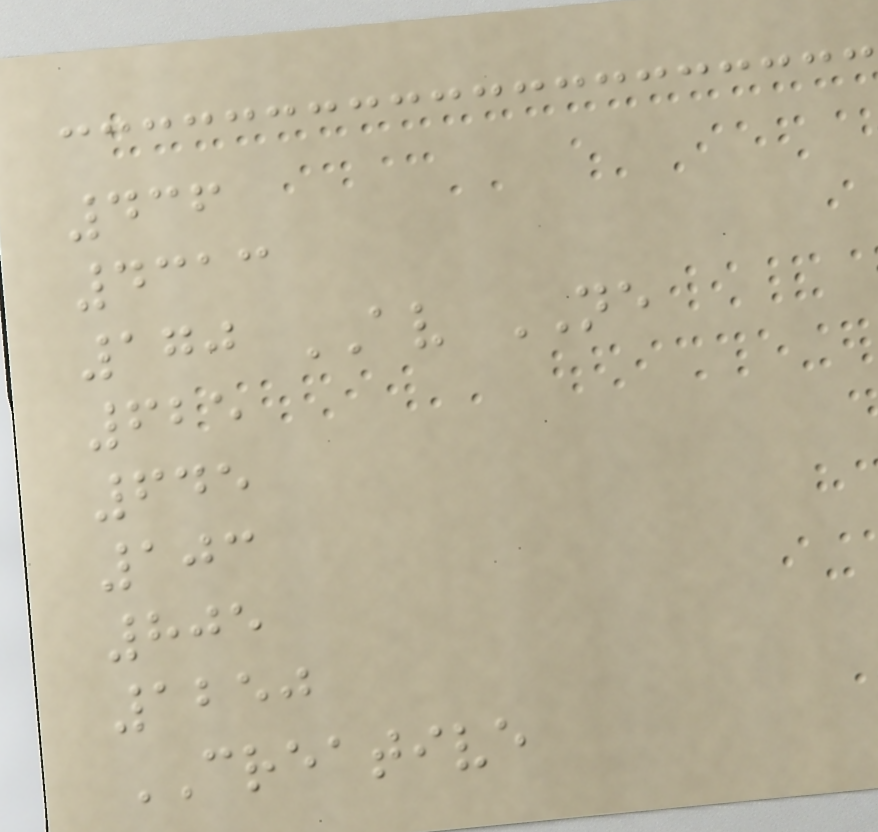436
4313
170 AV NE
625
645
103
805
1250
CREATIVE
